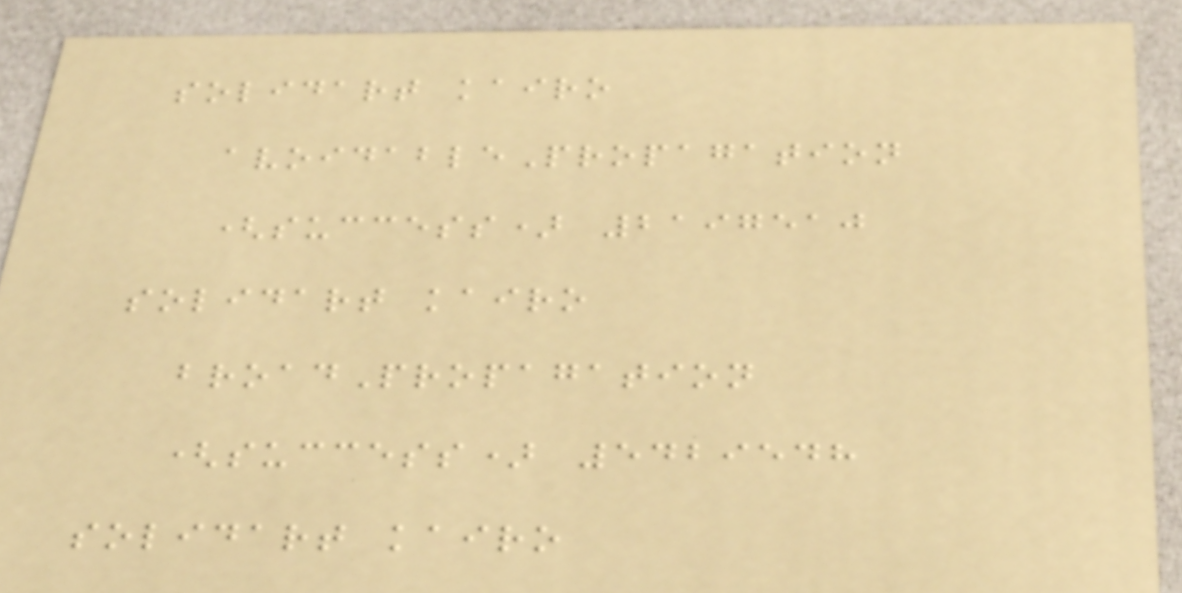solidart kairo
avoidablePropagation
(success) 2197510
solidart kairo
broadPropagation
(success) 5429548
solidart kairo
